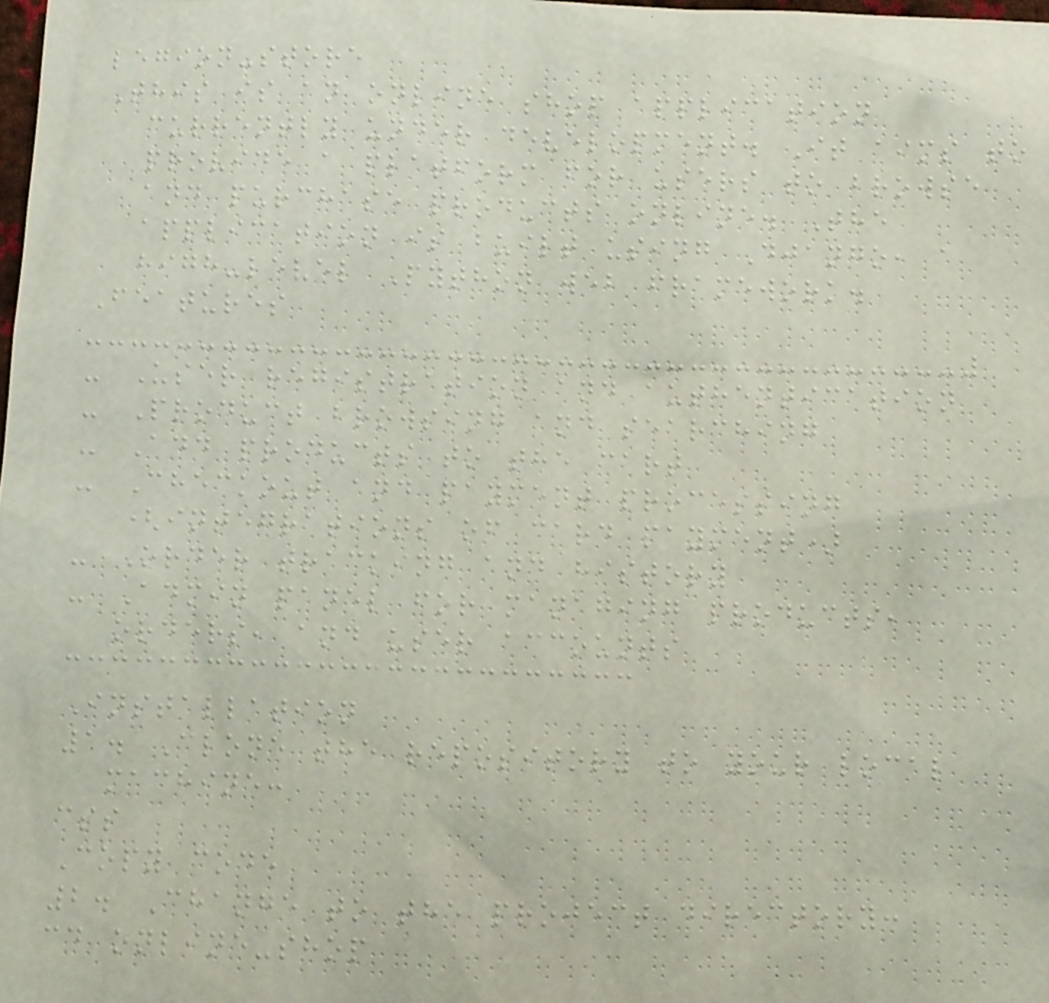legion-store
This is an online shop application
currently under development. It aims to
provide a platform for users to browse
and purchase products online. The
application is built using Django, a
high-level Python web framework.
Features
- User registration and authentication
- Product browsing and searching
- Add products to the cart
- Checkout and payment processing
(integrations of card payment)
- Order tracking and history
- Admin panel for managing products,
orders, and user accounts
Installation
1. Clone the repository to your local
machine:
css
Copy code
2. Change to the project directory:
cd online-shop
